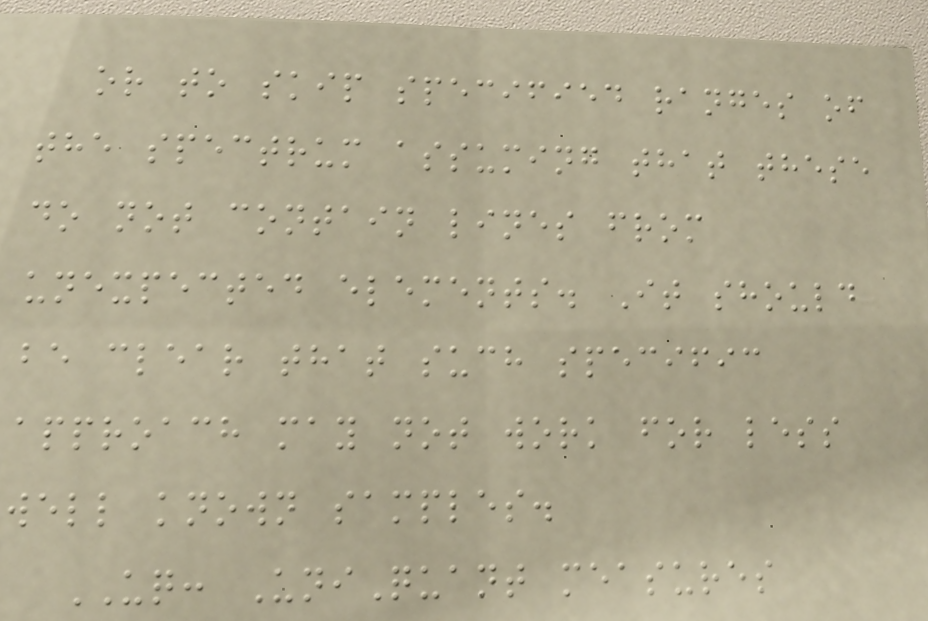or to skip specified ranges of
the spectrum assuming that these
do not contain lines from
unexpected elements. It should
be clear that such specific
approach may not work for less
well known samples.
UQ: UniQuant measures
